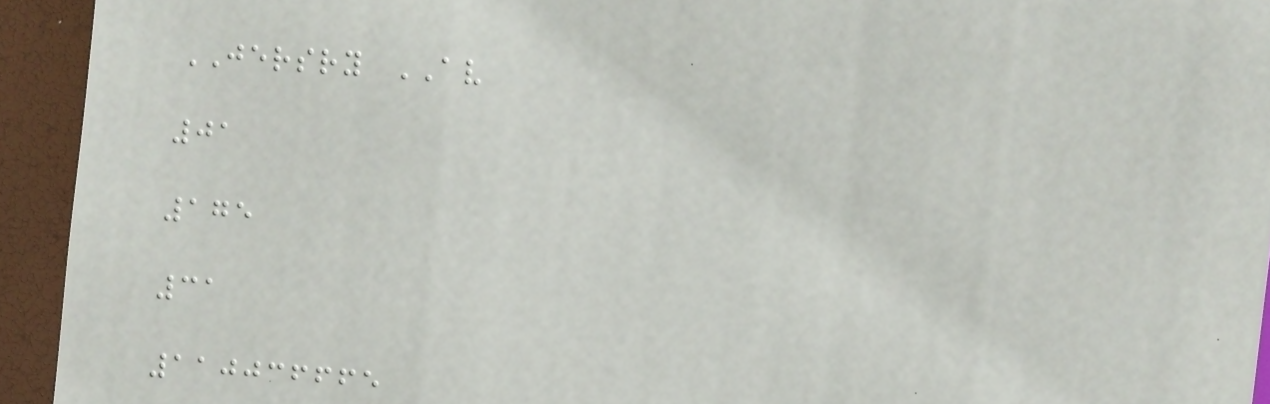JERSRY AV
01
175
31
110036665
